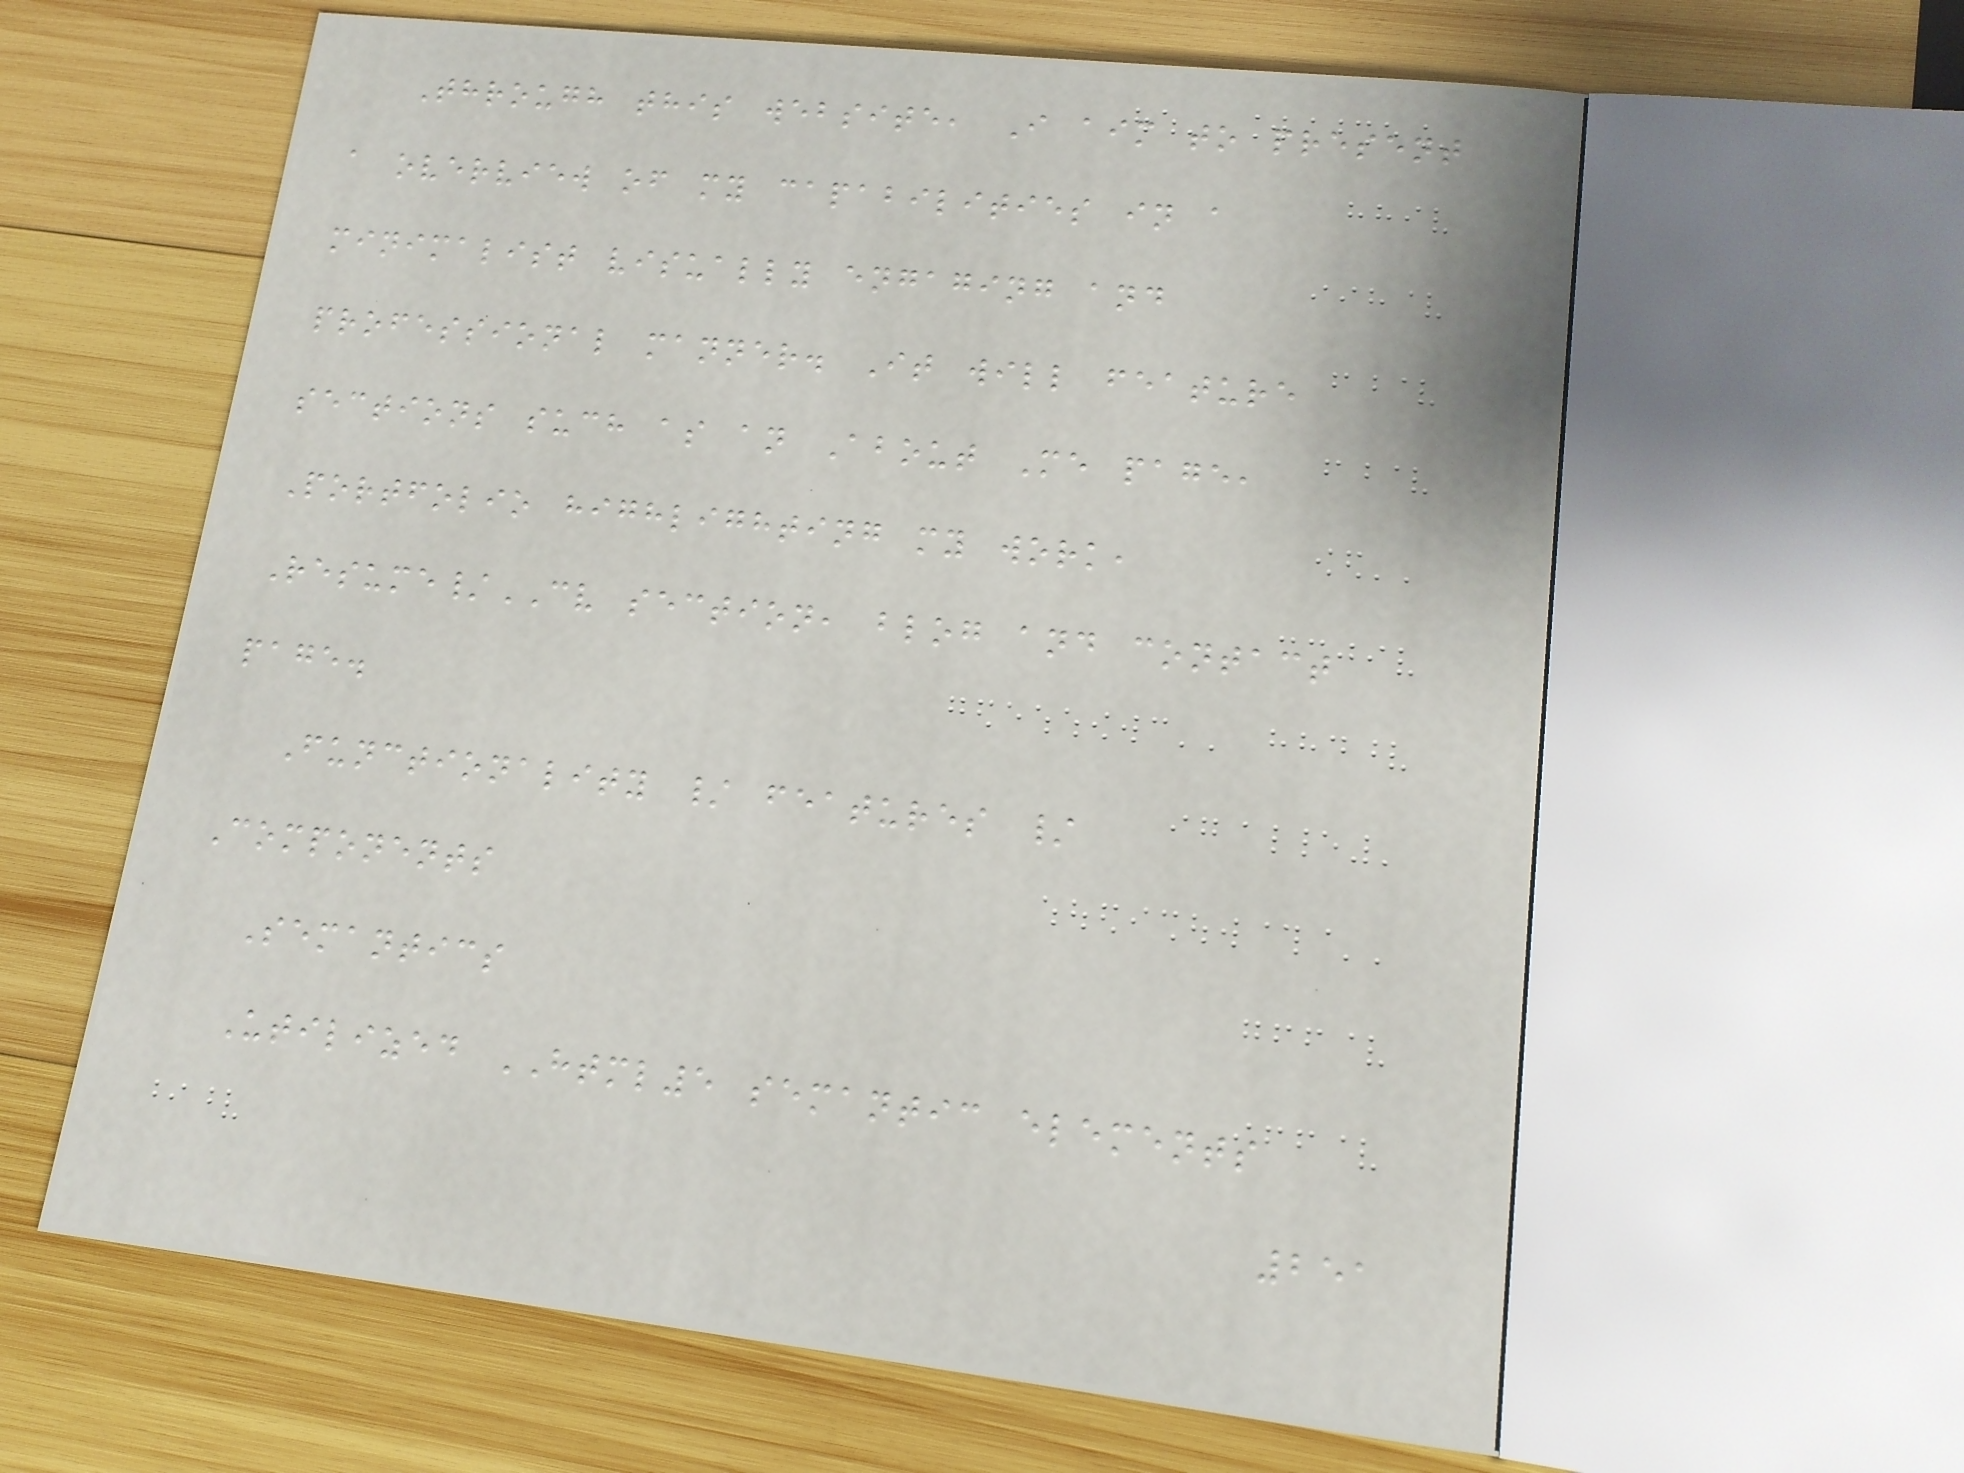Through this website, I aim to present
a overview of my capabilities in a
minimalist visually engaging and
professional manner. It will feature
sections such as an About Me page,
Portfolio highlighting my work,
Resume/CV section, blog and contact
page.
Functionality / features /
Components
Semantics
Utilized HTML5 semantic elements
251
